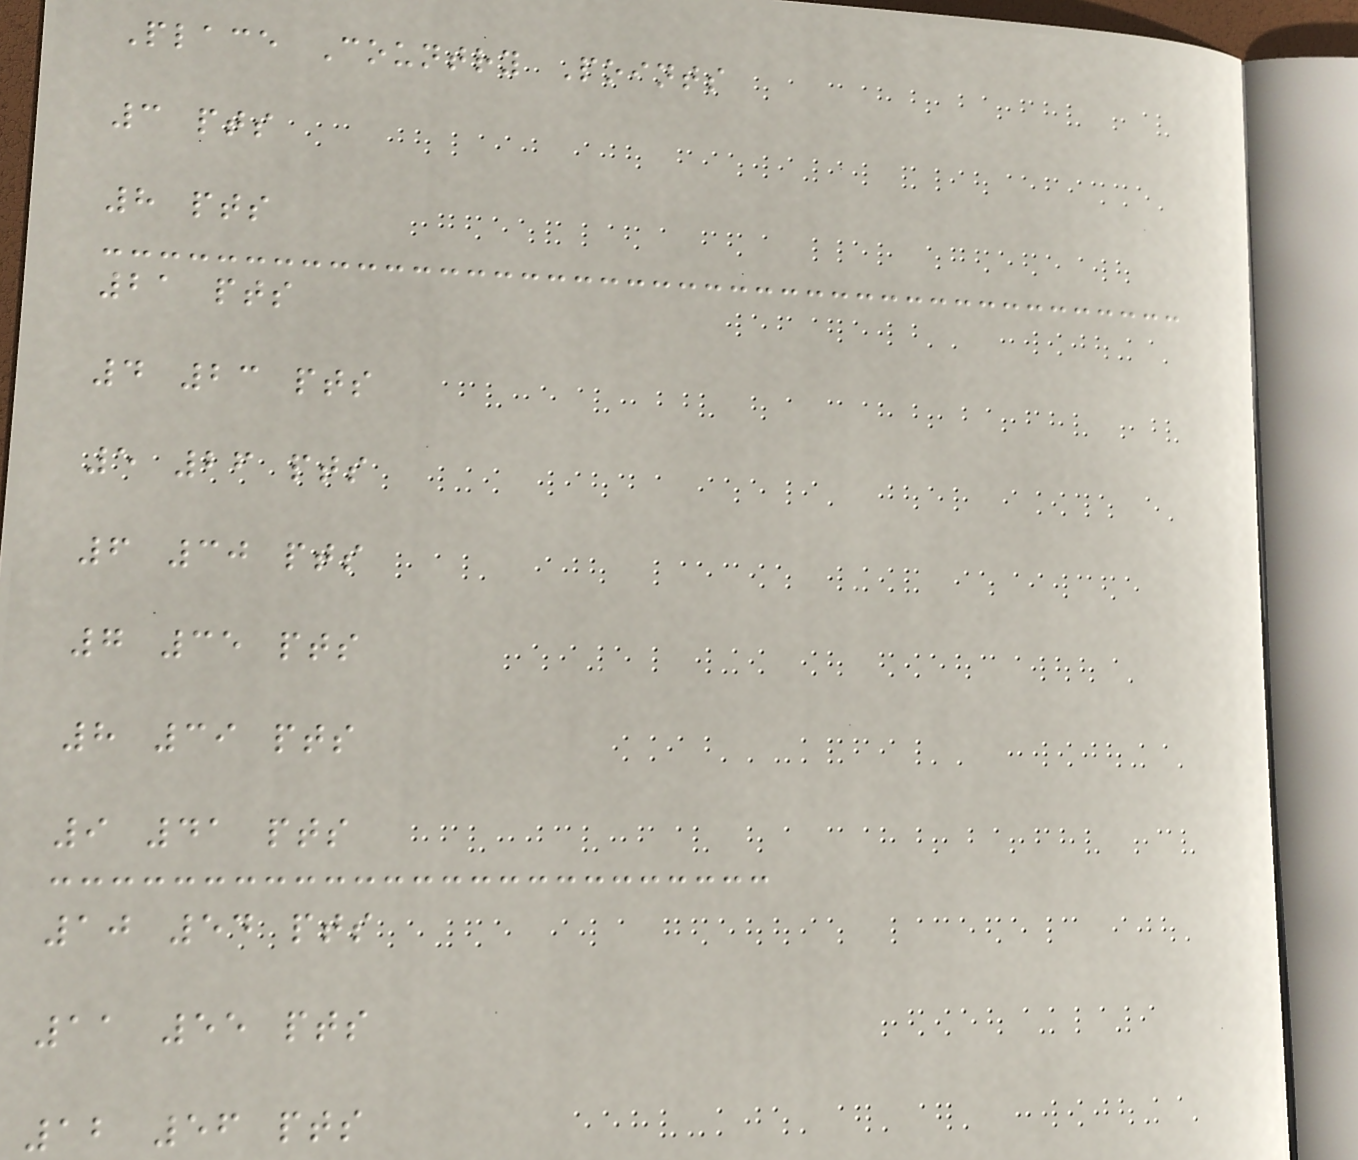Place Country Points
3 pts
8 pts
21 pts
4 23 pts
5 26 pts
6 30 pts
7 35 pts
8 39 pts
9 41 pts
10 54 pts
11 55 pts
12 56 pts
